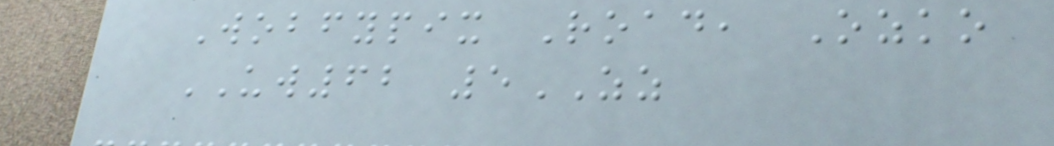Wobfypix Road, Ozko
UW62 5ZZ
